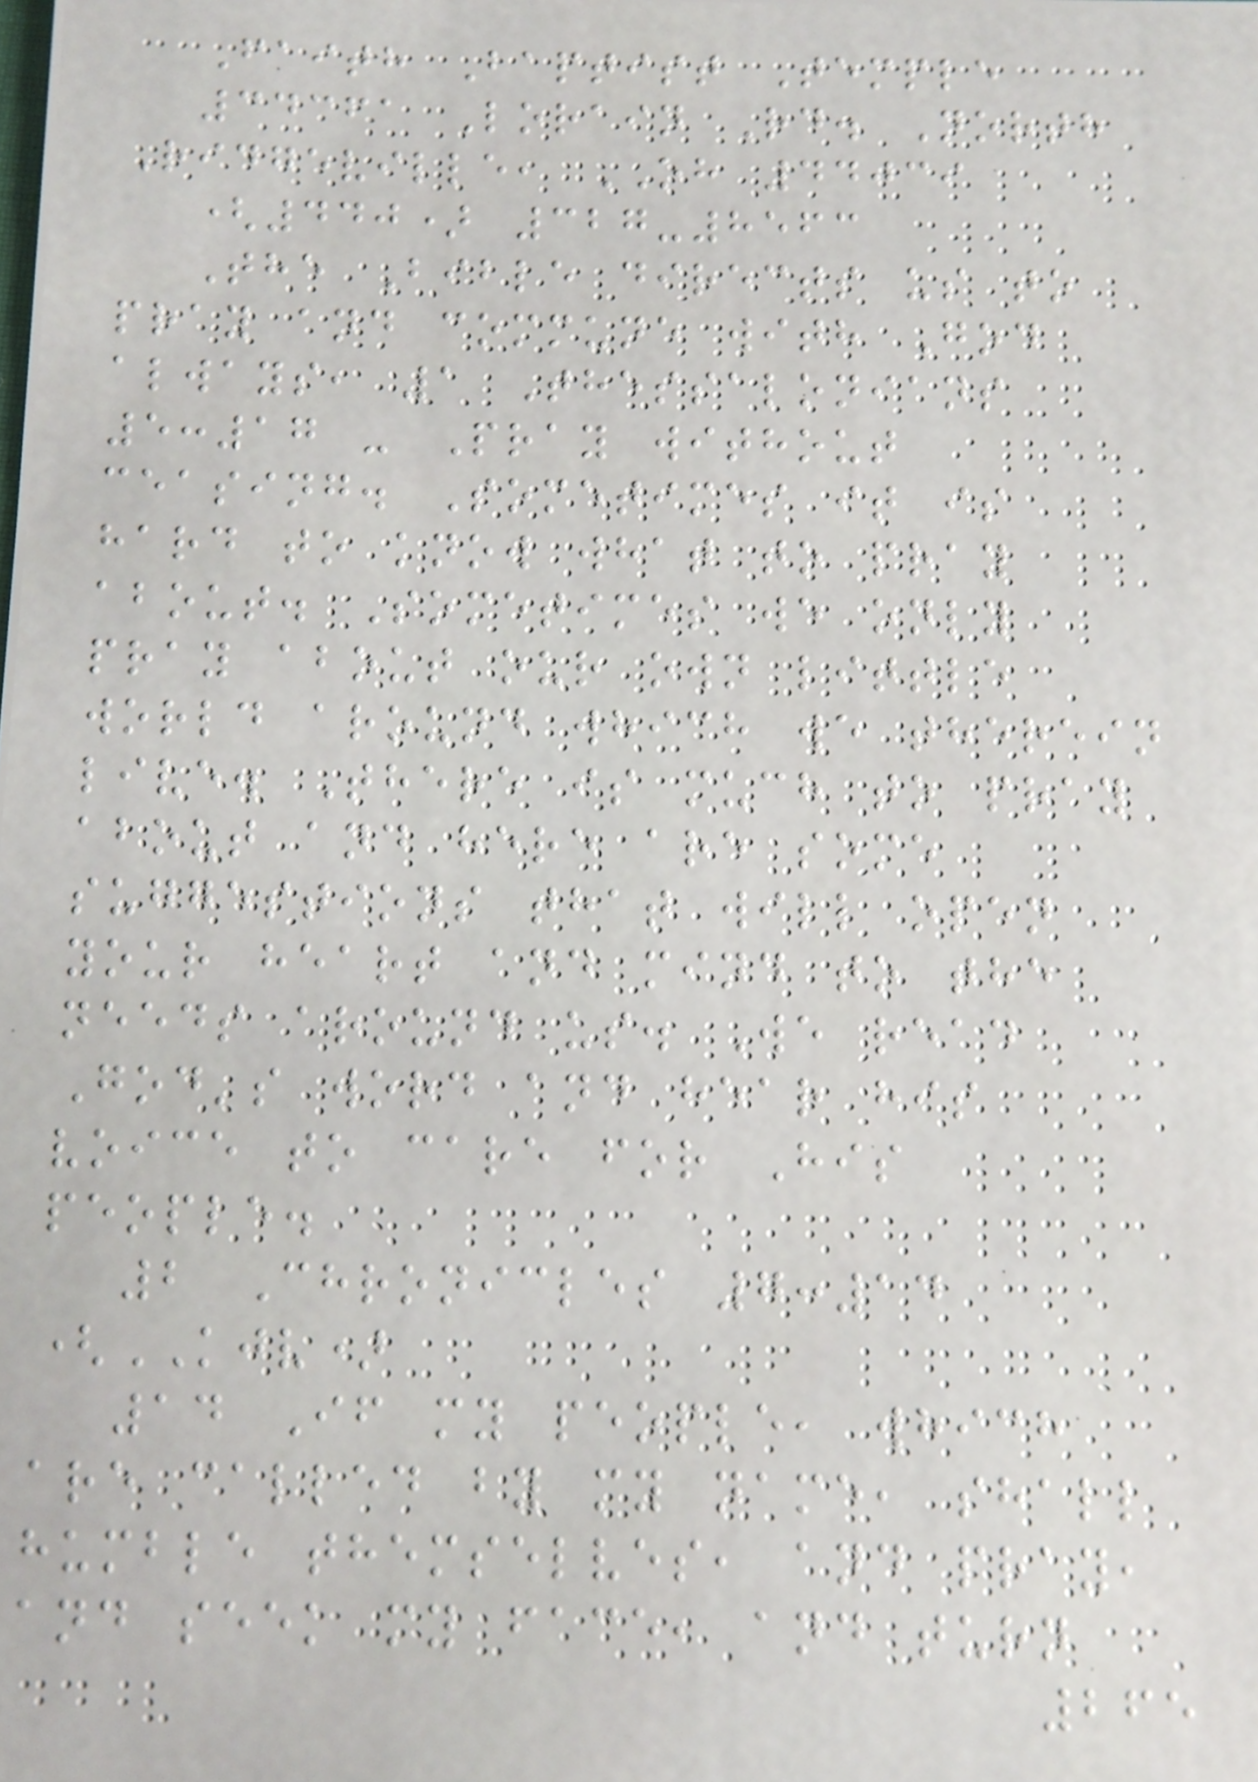Faith Baptist Temple
34361 Lorain Rd. North
Ridgeville, OH 44039
(440) 327-8563
The Bible directs us to
pray and commune with God
always, 1 Thessalonians
5:17 - Pray without
ceasing. Sometimes it is
hard to know what to pray
about. Sometimes we only
pray about our own little
world around which we therein
live. There is much to pray
about and here are some
suggestions that will open
your heart and mind to the
needs around us. We read
God's word and hear his
voice to care for His
people.
2 Chronicles 7:14
(KJV)
14 If my people, which
are called by my name, shall
humble themselves, and pray,
and seek my face, and turn
265
